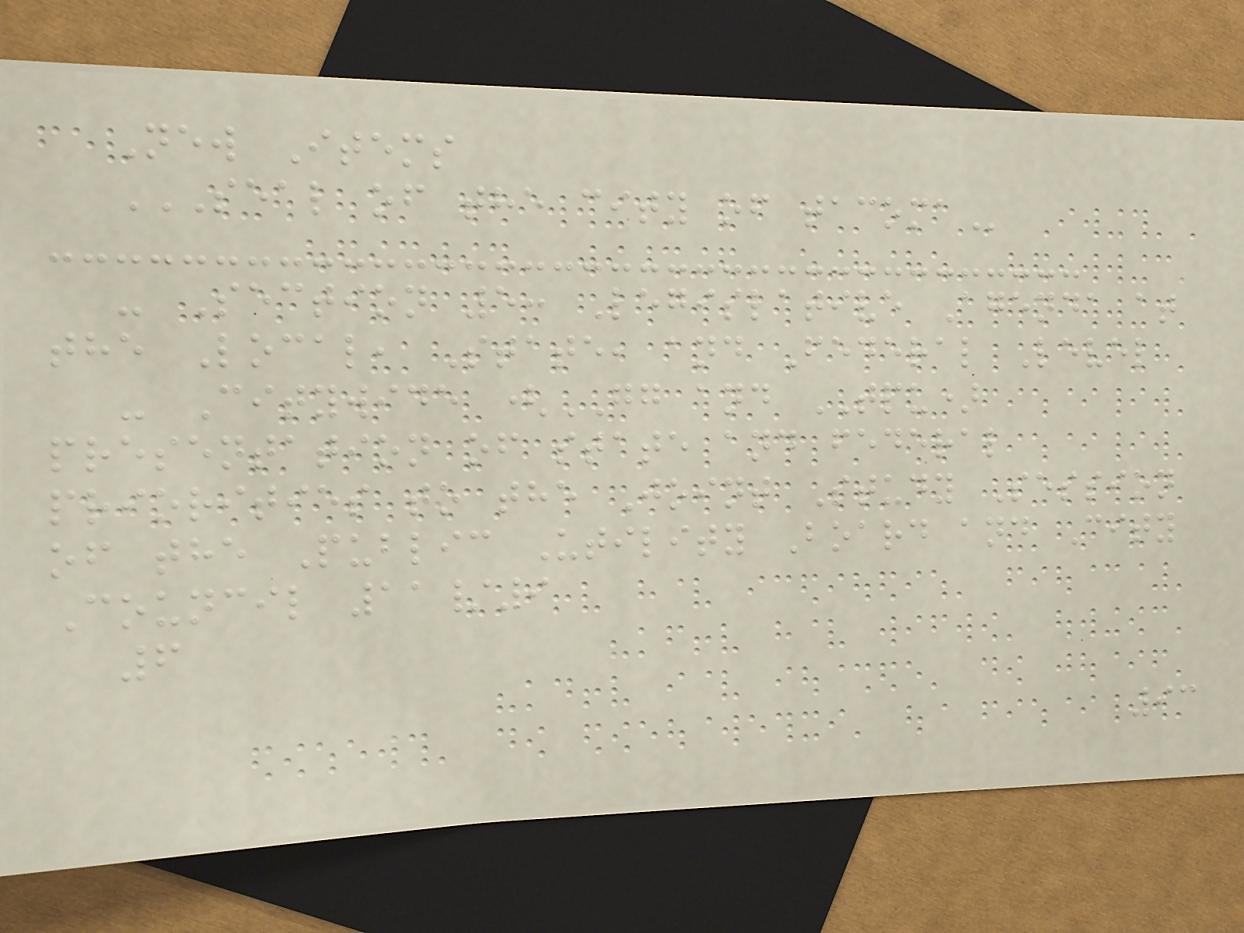New Items
SEAL OF THE CITY OF TACOMA
- Section 5: Legislative Agenda at
the Local, State, and Federal Level
- Citywide (GG and TPU)
presentation of state and federal
priorities to the Joint Study Session
of the Public Utility Board and City
Council 11/9
6
93
